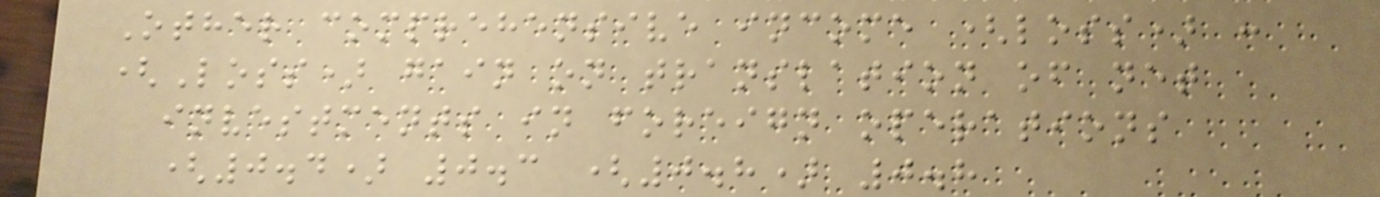Other comprehensive income (loss) :
(Loss) gain on translation of net
investments in foreign operations
(0.4) 0.3 (0.8) 0.8
